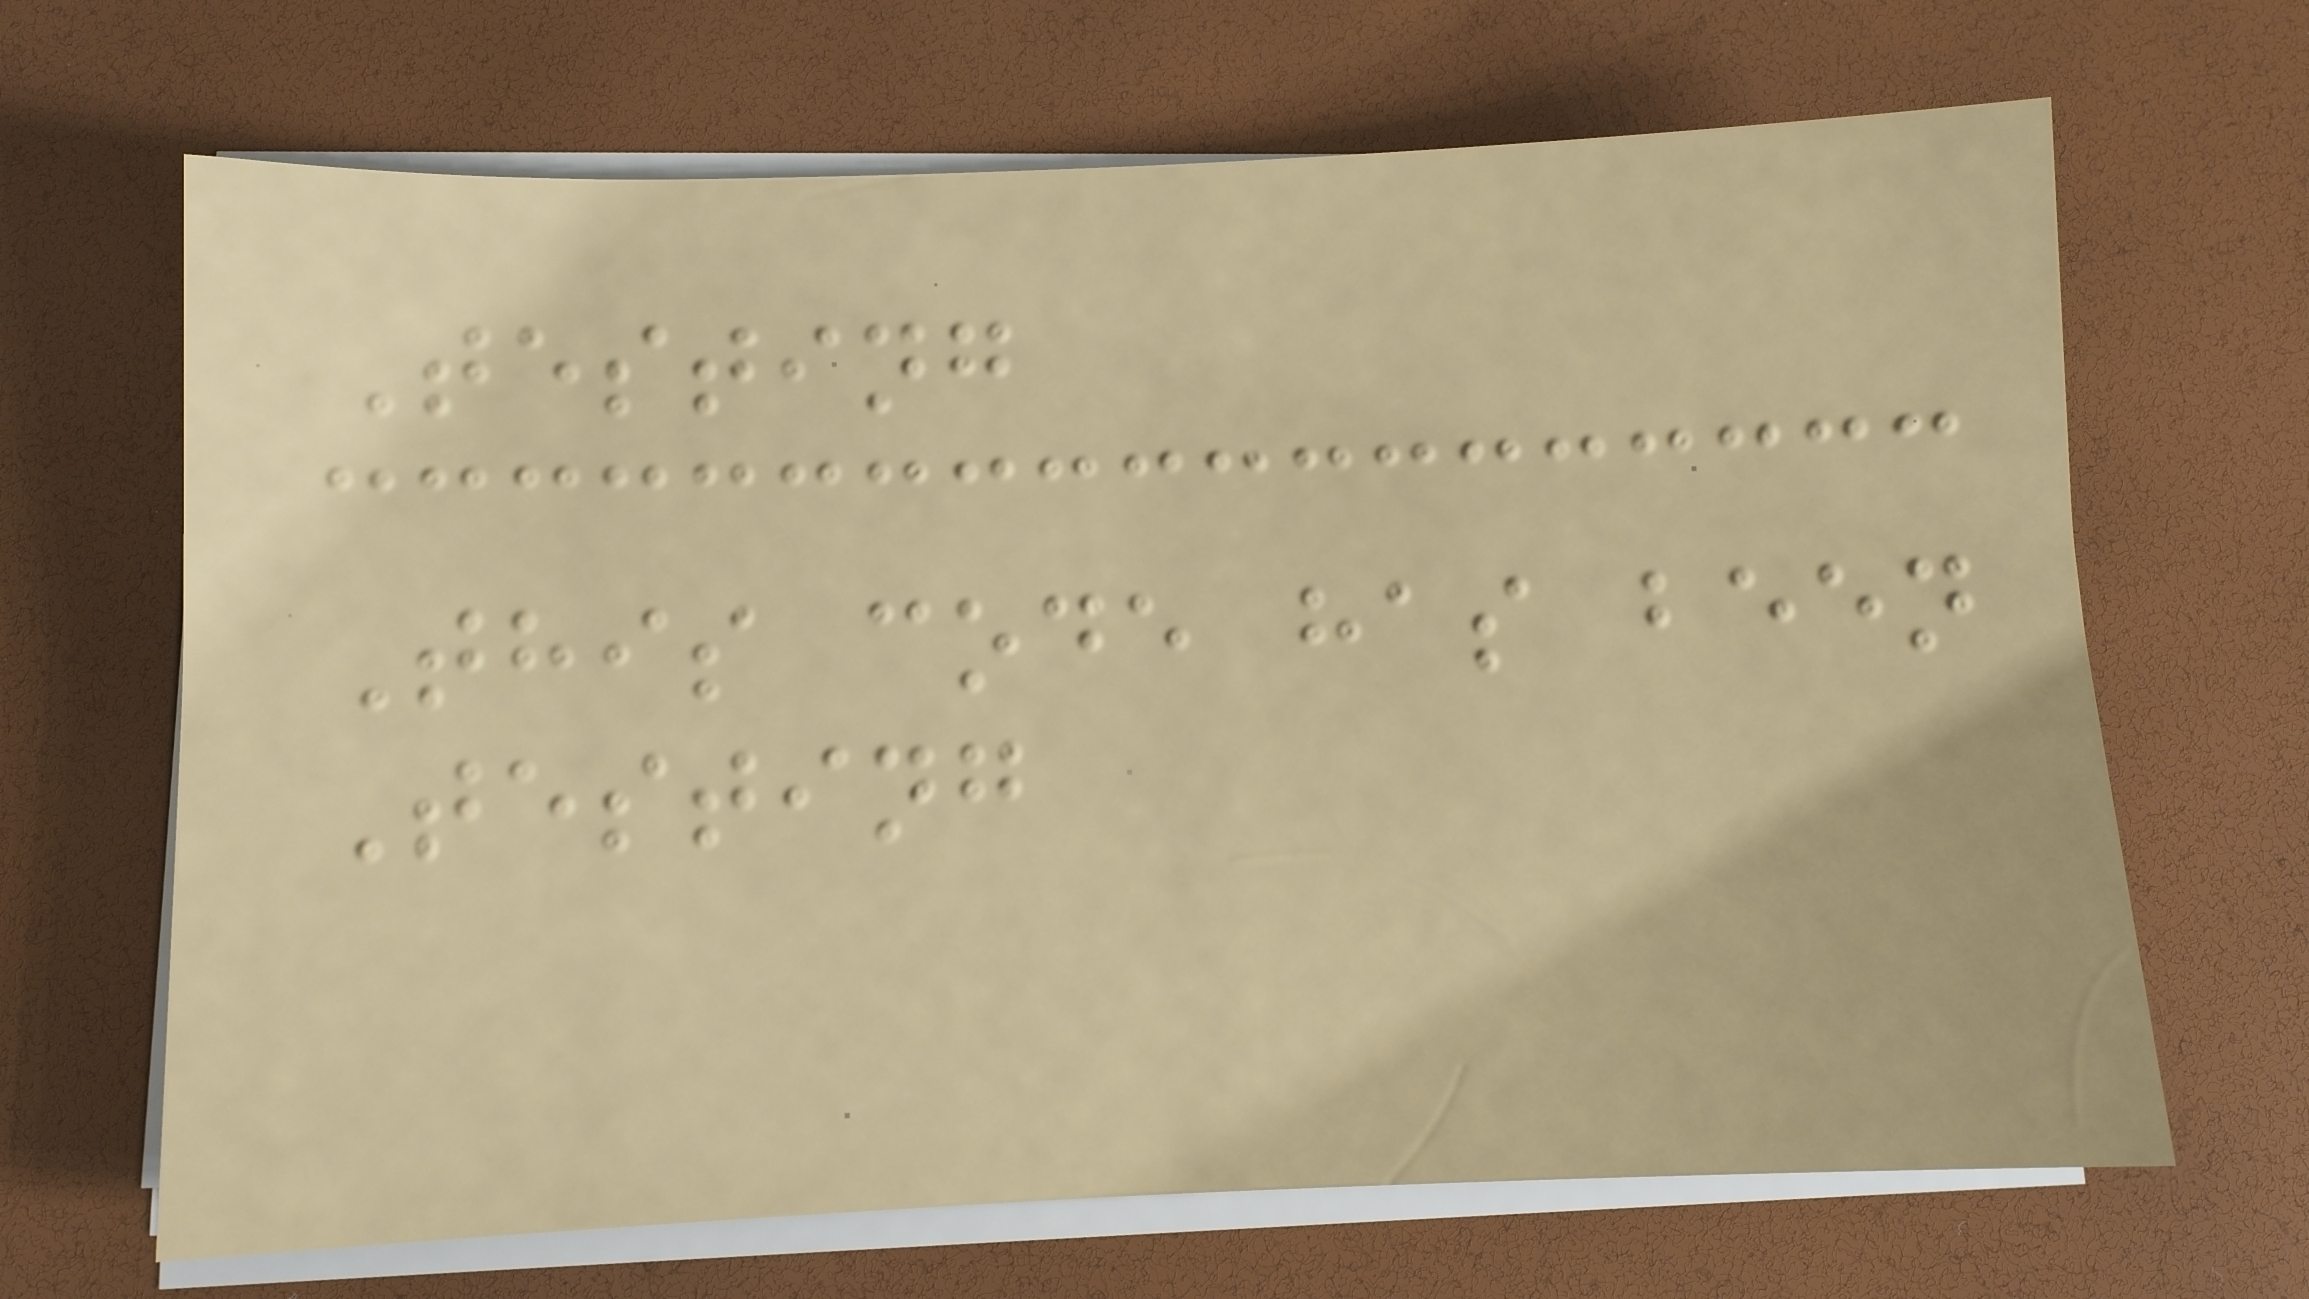Testing
This code has been
Testing
